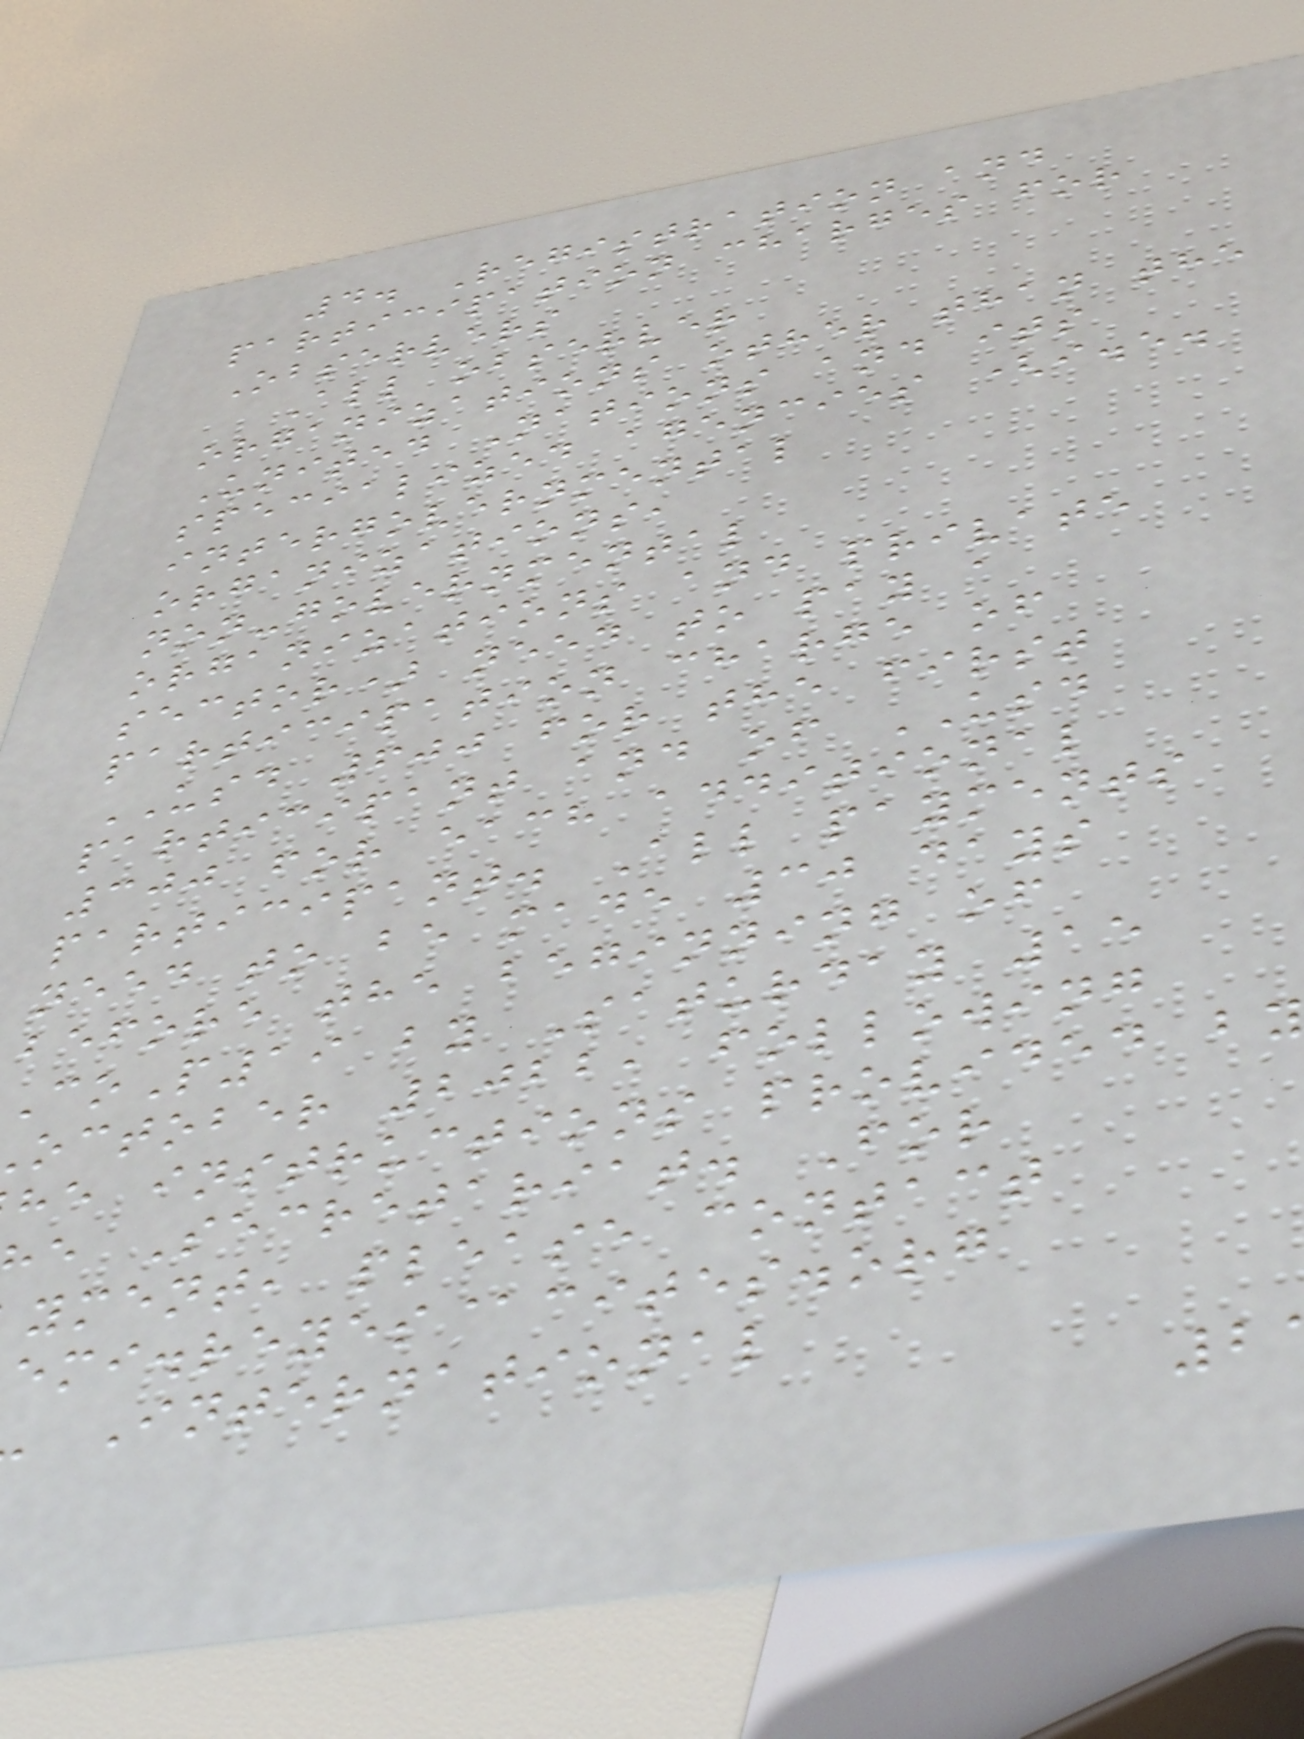4. Registration and
participation charges for
Observers
All observer
organizations other than the
United Nations and its
specialized agencies (i.e.
intergovernmental
organizations,
non-governmental
organizations and private
sector) need to pay a
participation charge of
USD 600 for the first
participant and of USD
300 for each additional
participant. All payments
need to be made 30 days
before the beginning of
CoP19 by Saturday 15
october 2022, following
he instructions provided by
e Secretariat. For
yment, please contact
emi.reyes@cites.org
International
